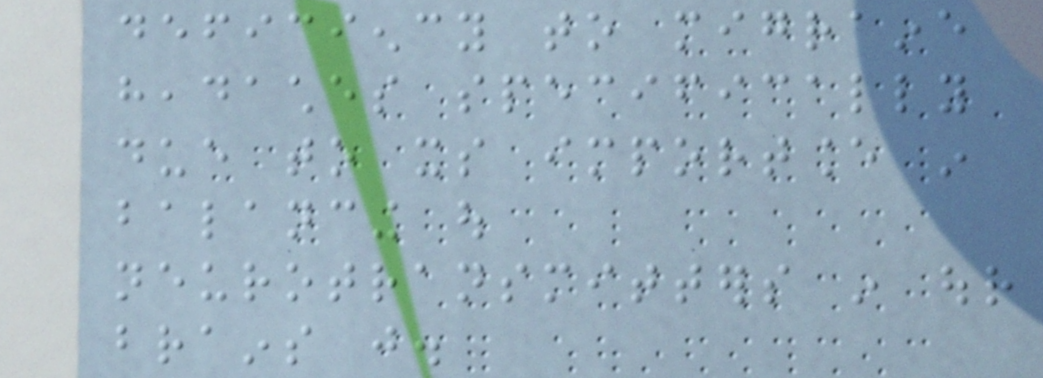deficiency to migraine
headaches specifically
due to its importance in
balancing out
neurotransmitters in our
brains just.
